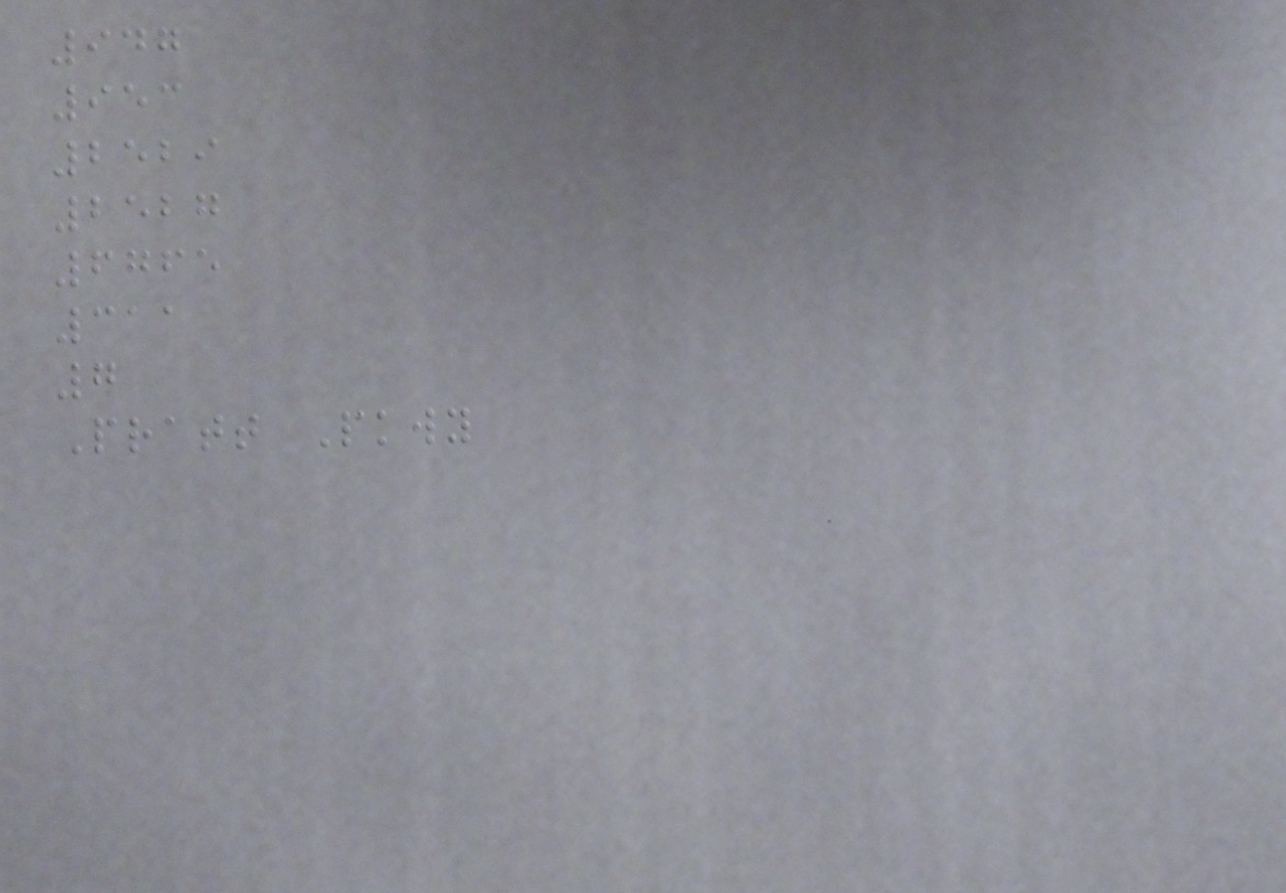947
953
2529
2527
6765
311
7
Pratt Pkwy
